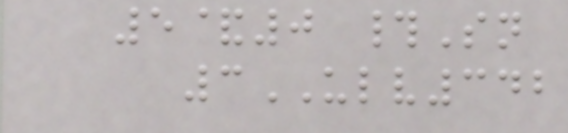5&0 #Sn
3ULV342
